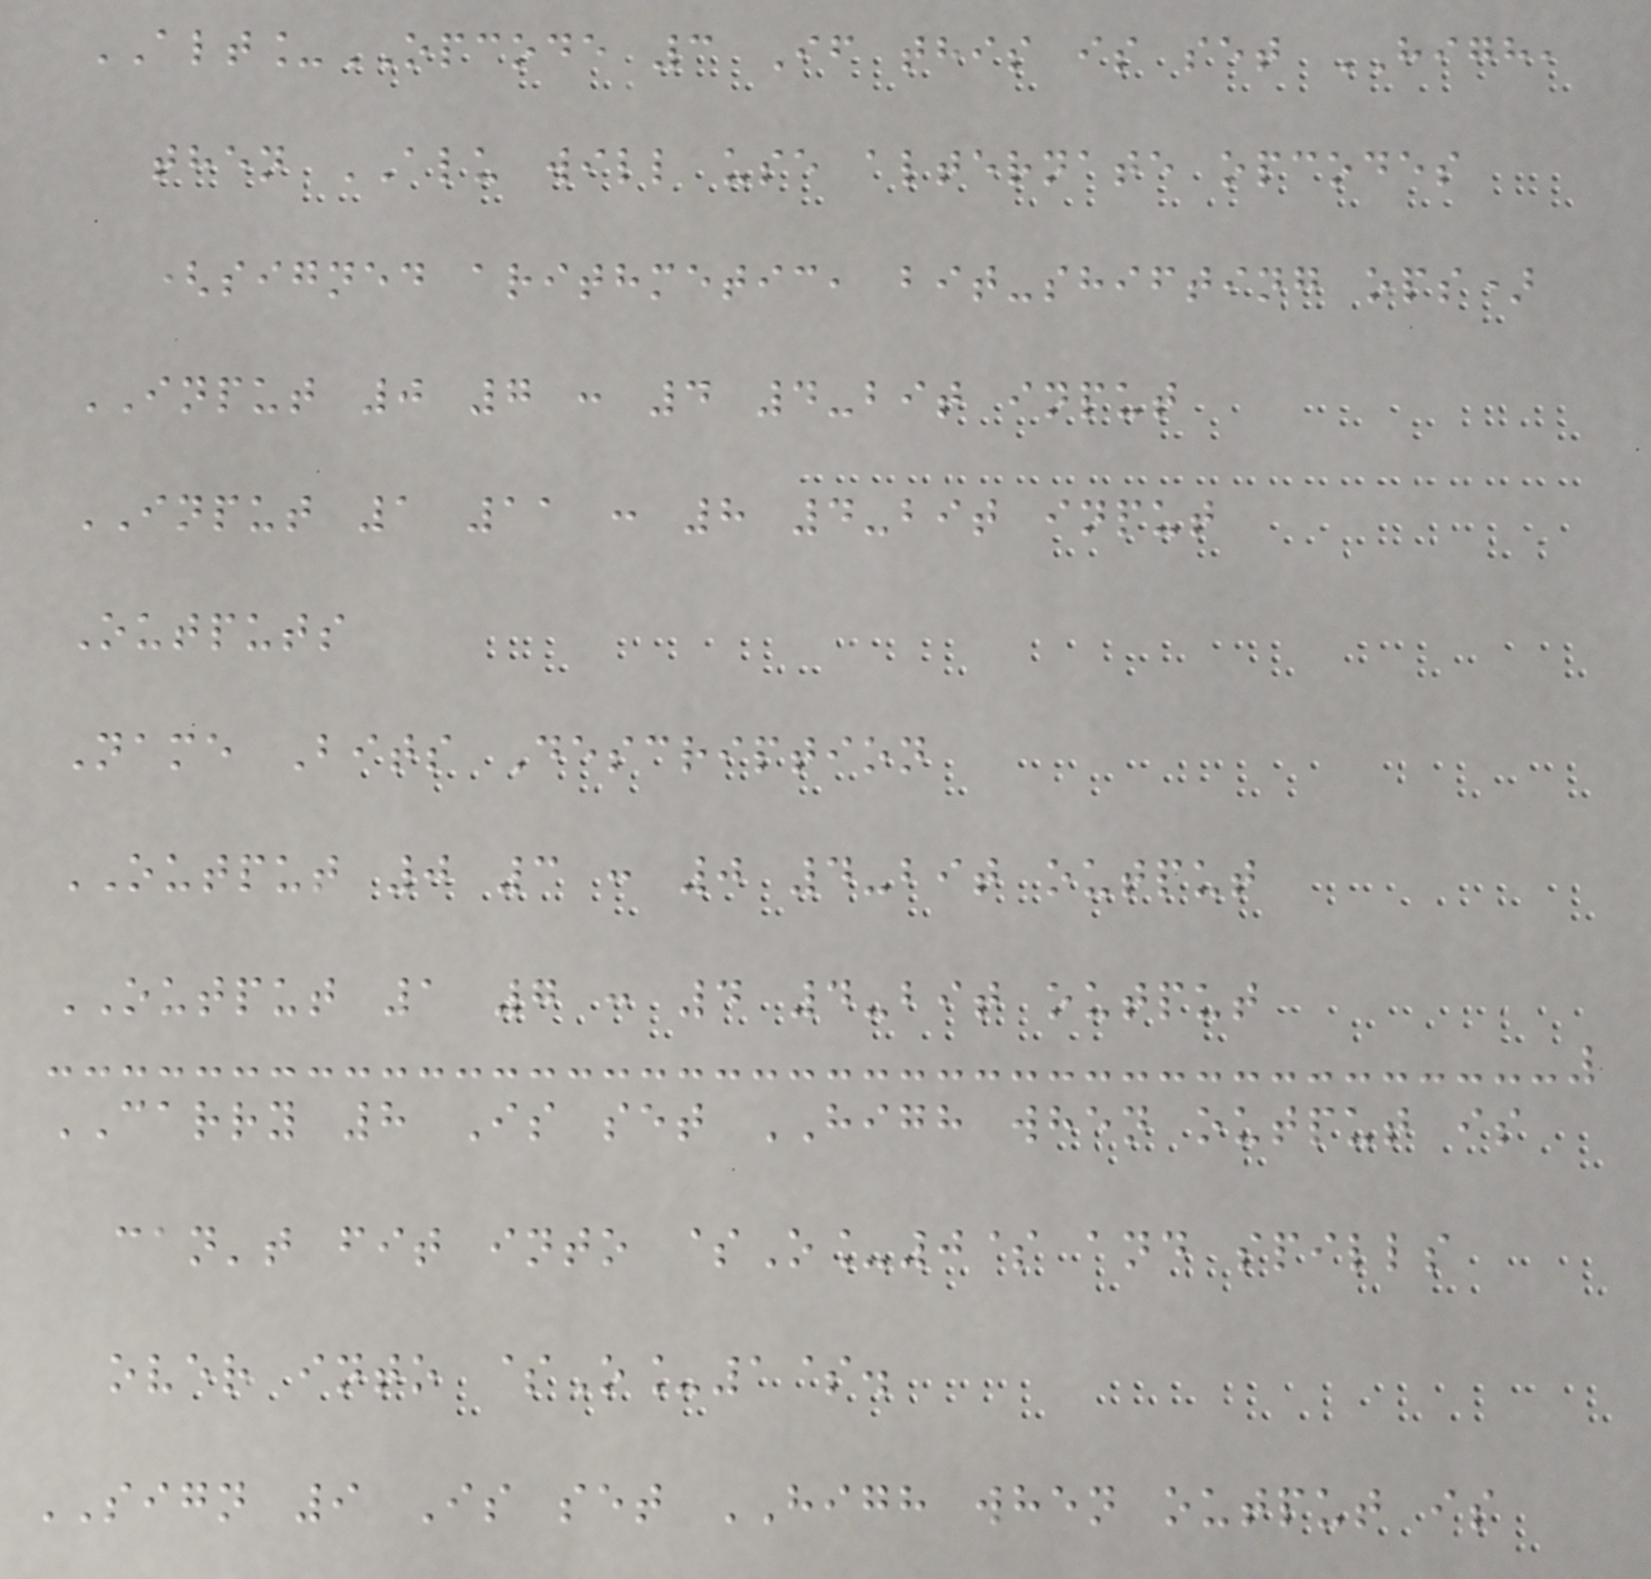ALT_OPCODE 3 If this is set HIGH,
then ALU will use alternate opcodes
(signed arithmetic, bit-shifting ops)
INPUT 0 7 : 4 4-bit input
INPUT 1 11 : 8 4-bit input
Outputs
Name Bits Description
OUTPUT 0 3 : 0 4-bit output
OUTPUT 1 7 : 4 4-bit output
CARRY 8 Is set HIGH when output is
can't fit into $O_0$ and spills
over into $O_1$.
SIGN 9 Is set HIGH when output is
